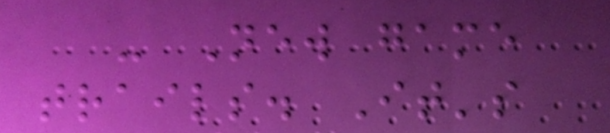- New game
trails. It's
